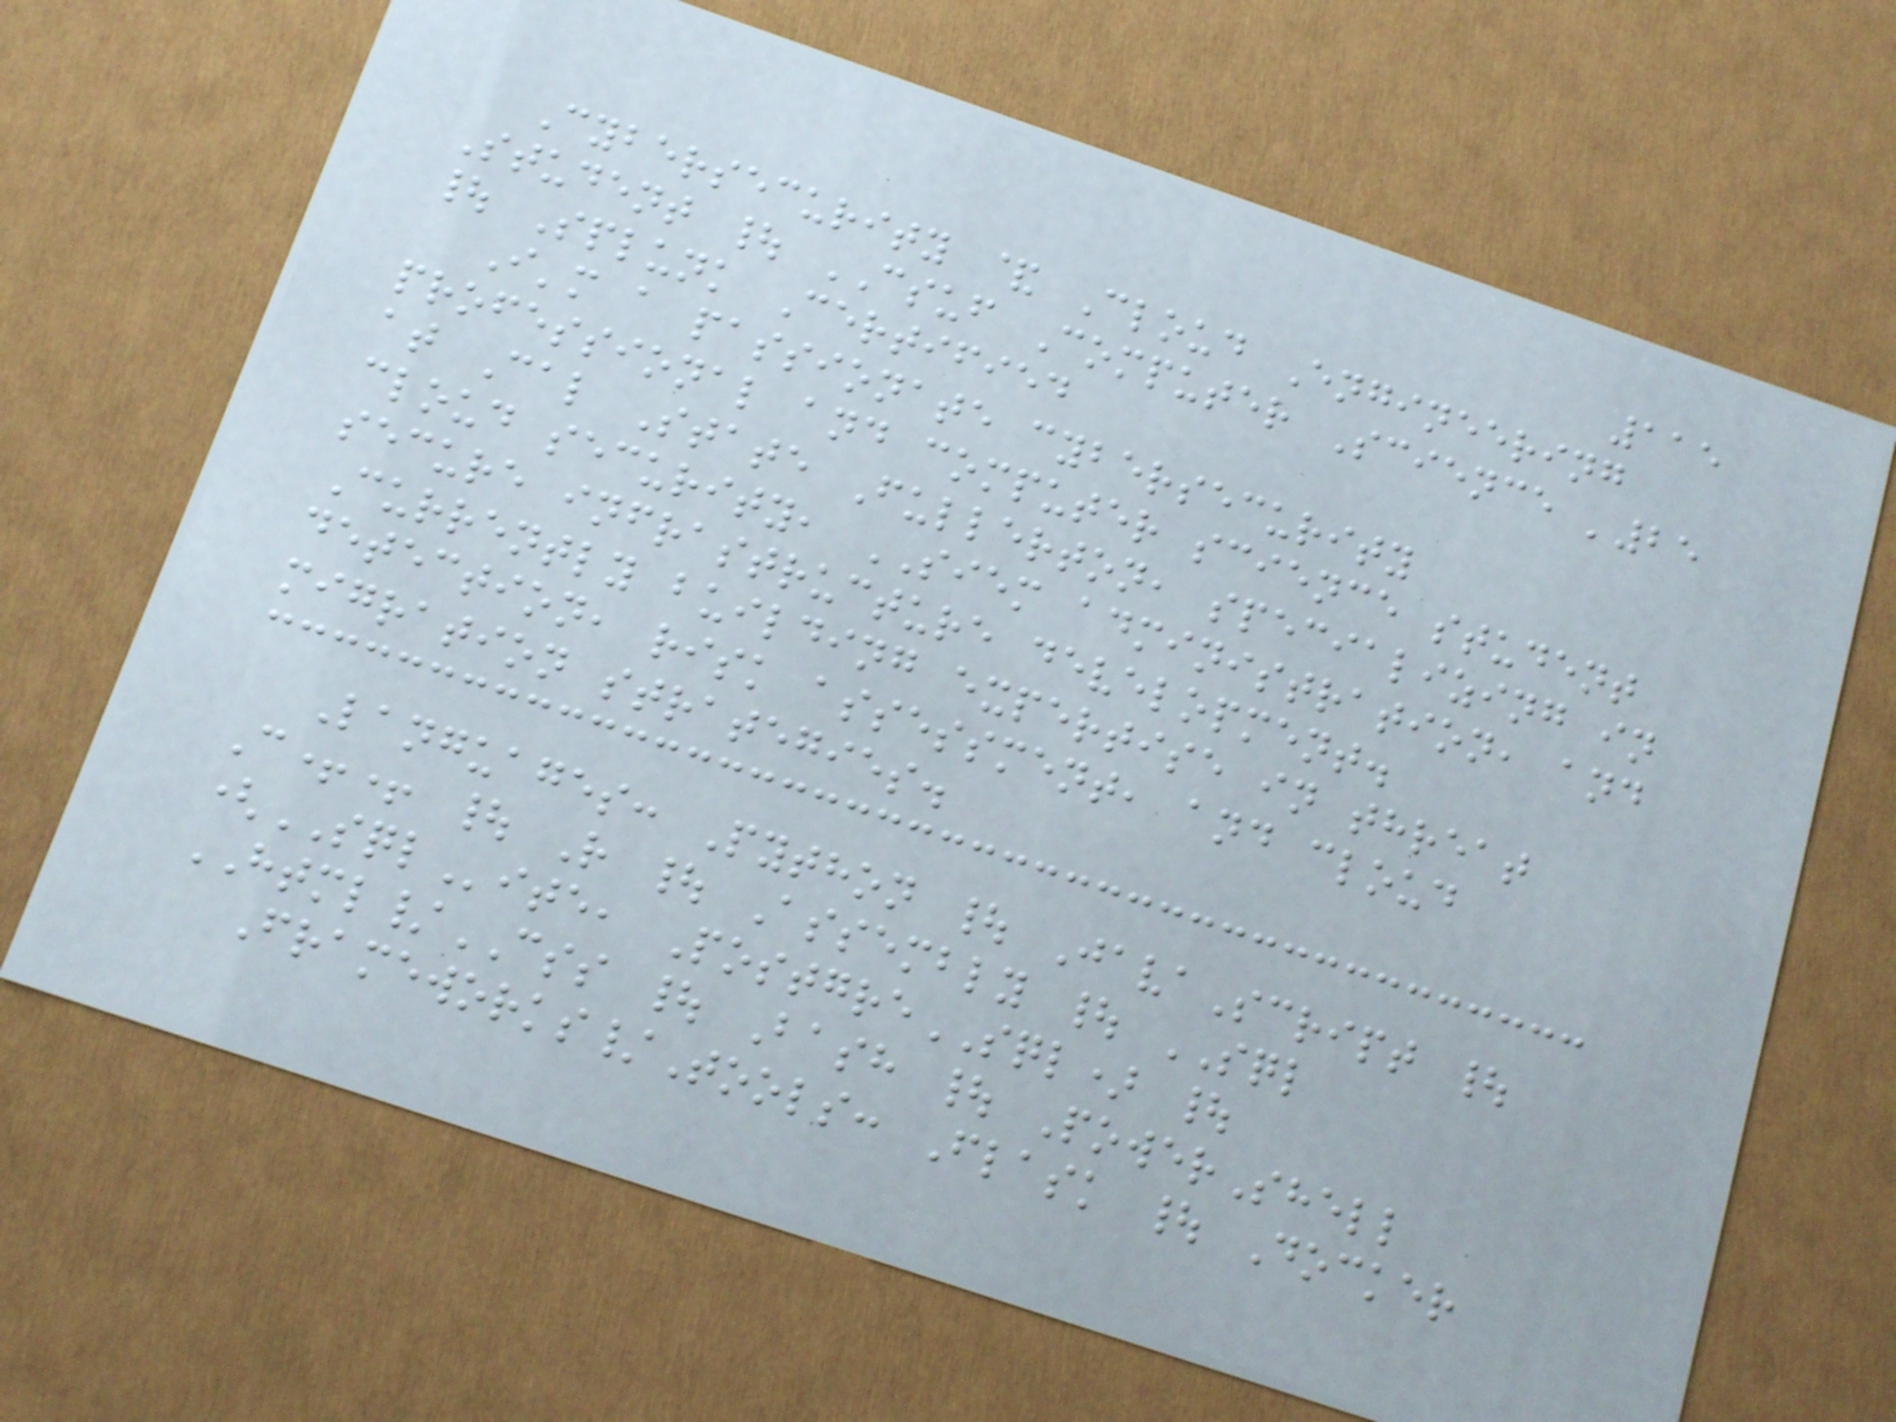115
Cybersecurity & Cloud Engineering
Student | CSUF Computer Science '25
| Splunk Certified
I'm a passionate cybersecurity
professional and computer science student
at Cal State Fullerton, specializing in
cloud security, SIEM administration, and
secure infrastructure development.
Currently building expertise in threat
detection, risk assessment, and cloud
migration strategies.
Languages: Python | JavaScript |
C++ | R | Assembly | SQL
(SQLite, PostgreSQL) |
HTML/CSS | Bash | PowerShell
Frameworks/Tools: Flask | Docker
